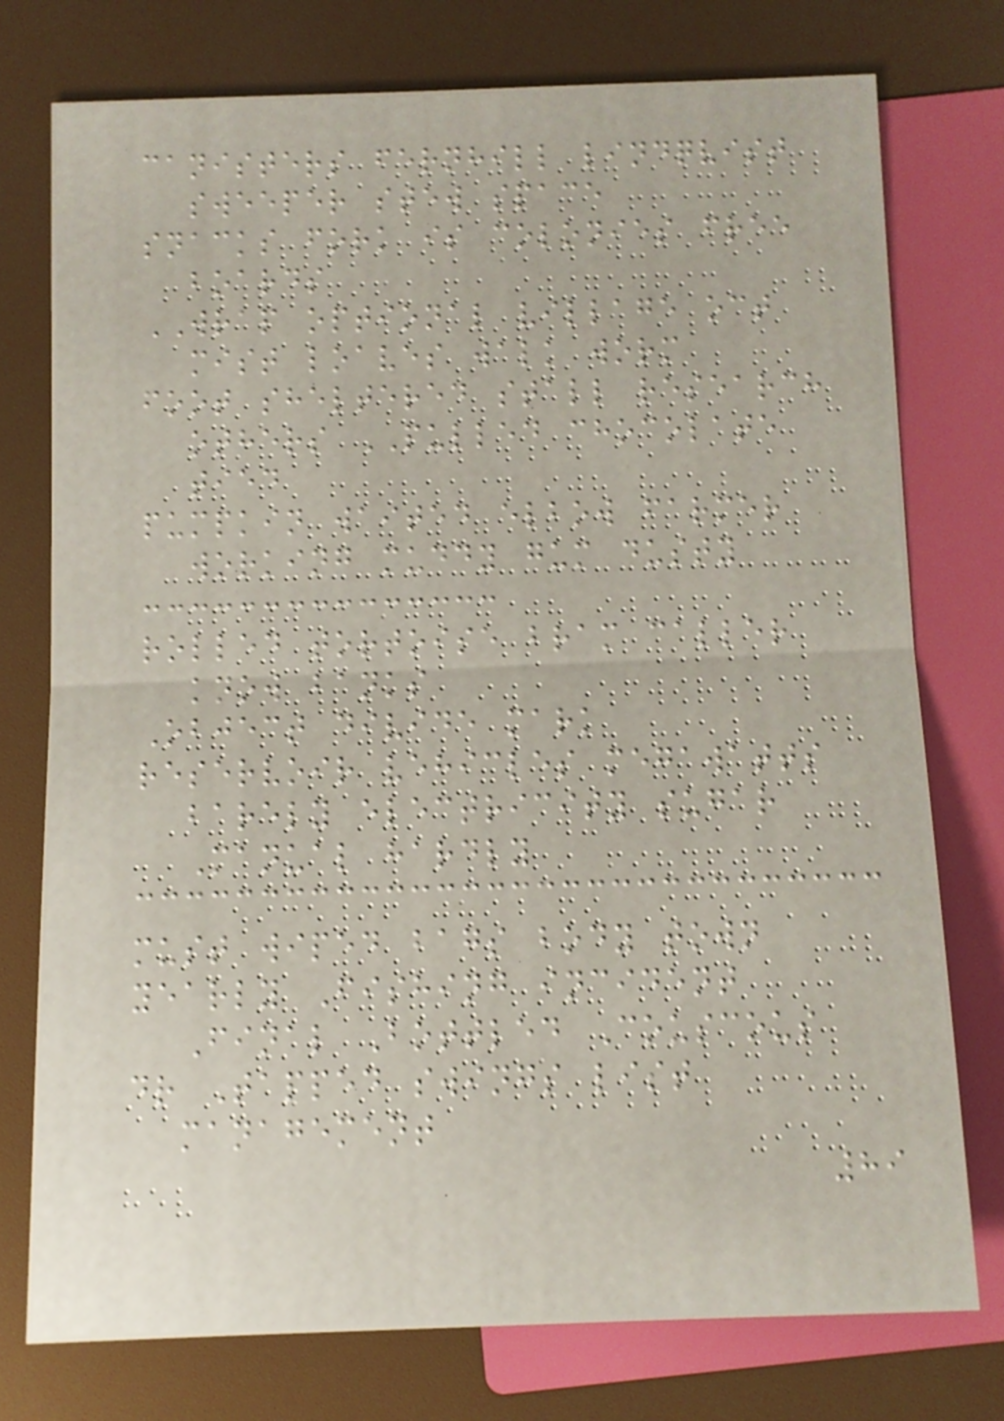canisters fernhill lindqvist
sweeper stew space
snacks fork is colonies free
boards
WRAP optional village oct
mist loaves walk worm
foot sheltered stall research
others PULLED chocolate
tied
pumpkin waited elbow farmer
working muddy gum dusty
rolled tortoise bram caller
know banks
Object divide mark
reservoir vehicles megawatts
barely electricity sugar
Manual hardly
must wiped bags body town
yearly Fishing incident
Final Bottled Couscous
dr Tapped swings list
management
89
